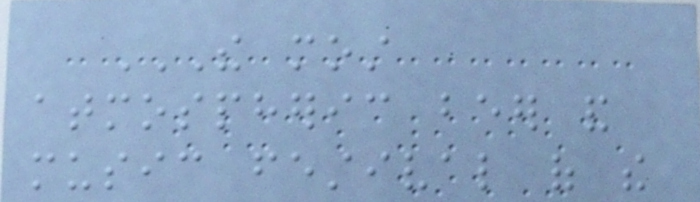THE MOST
ATMOSPHERIC BEER AND
MUSIC FESTIVAL OF THE
